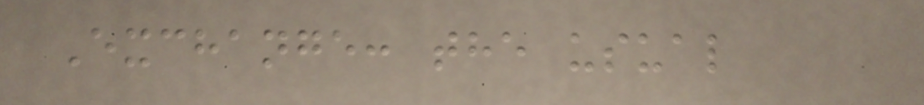Exchange: the usual
